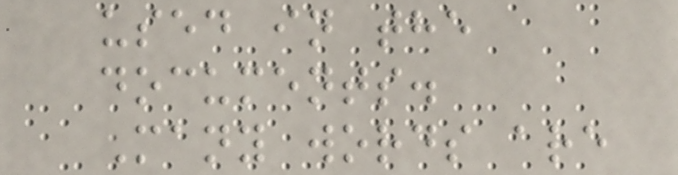used in the
documents.
Many words are
